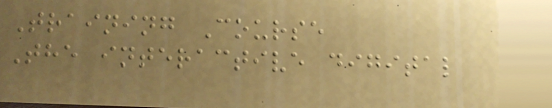Training Course
The interactive digital
